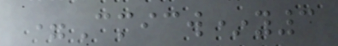=Cmicw*y3
